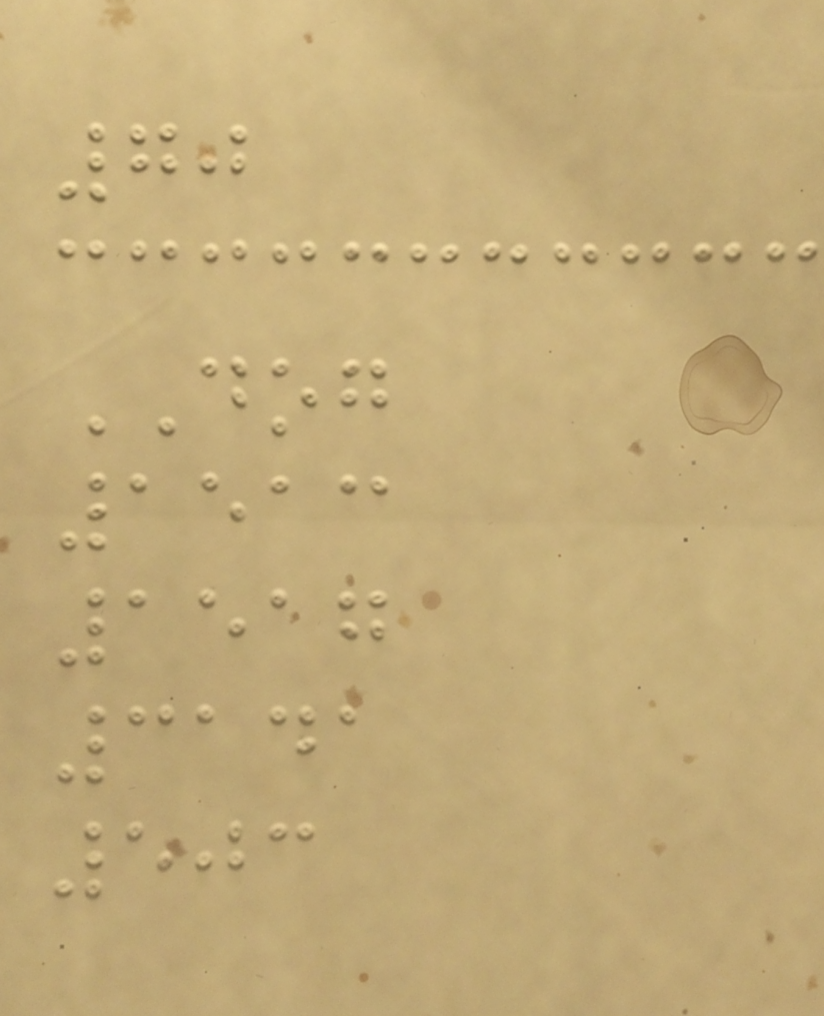70
DOG
1513
1517
3141
503
